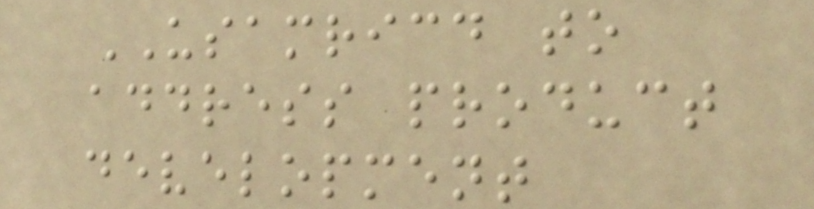USAMRICD to
address product
development
